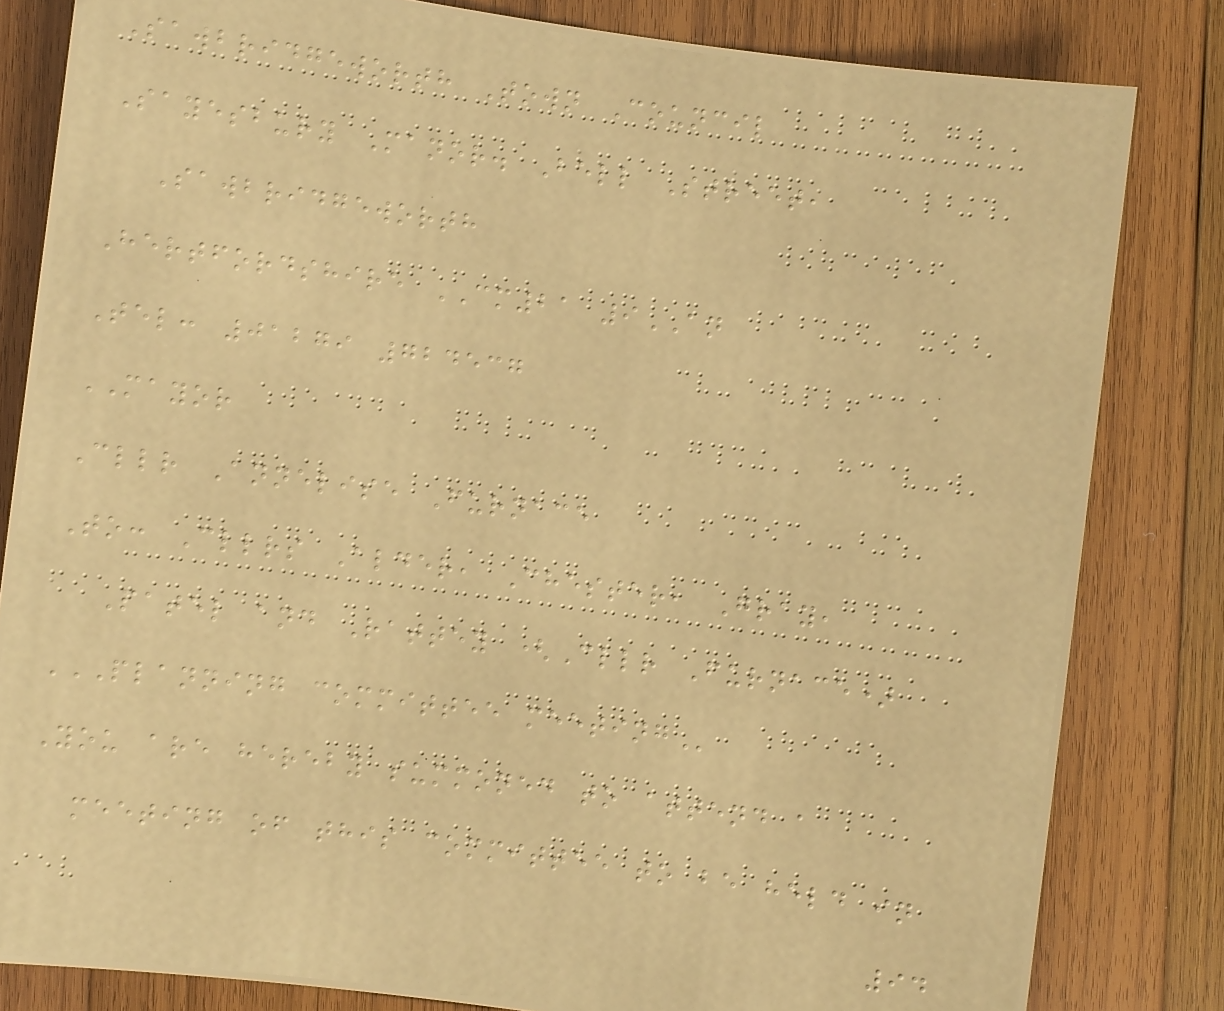Sawbridgeworth Town Council
Sayesbury Manor. Bell Street,
Sawbridgeworth
Hertfordshire CM21 9AN
Tel: 01279 724537
MAYOR
Cllr Annelise Furnace
To: Cllrs Alder, Chester, Gray,
Patel and Rattey (Cllr Furnace)
PLANNING COMMITTEE MEETING
You are hereby summoned to attend a
meeting of this committee to be held in
94
